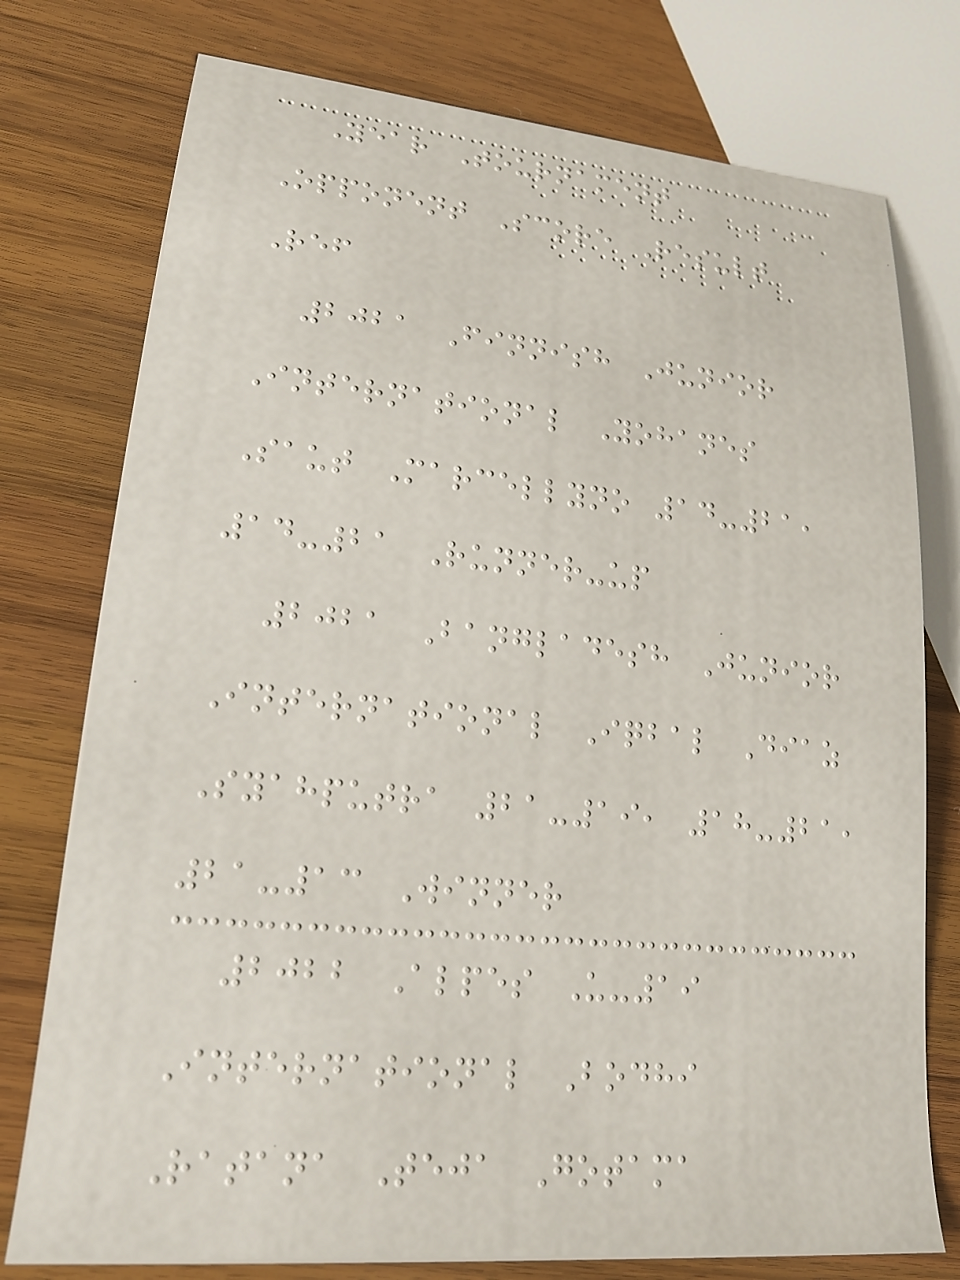Year Tournament
Opponent Score Result
Ref
2021 Finnish Junior
International Yohanes
Saut Marcellyno 14-21,
14-21 Runner-up
2021 Bangladesh Junior
International Iqbal Diaz
Syahputra 21-19, 18-21,
21-13 Winner
2022 Alpes U-19
International Bodhi
Ratana Teja Gotama
